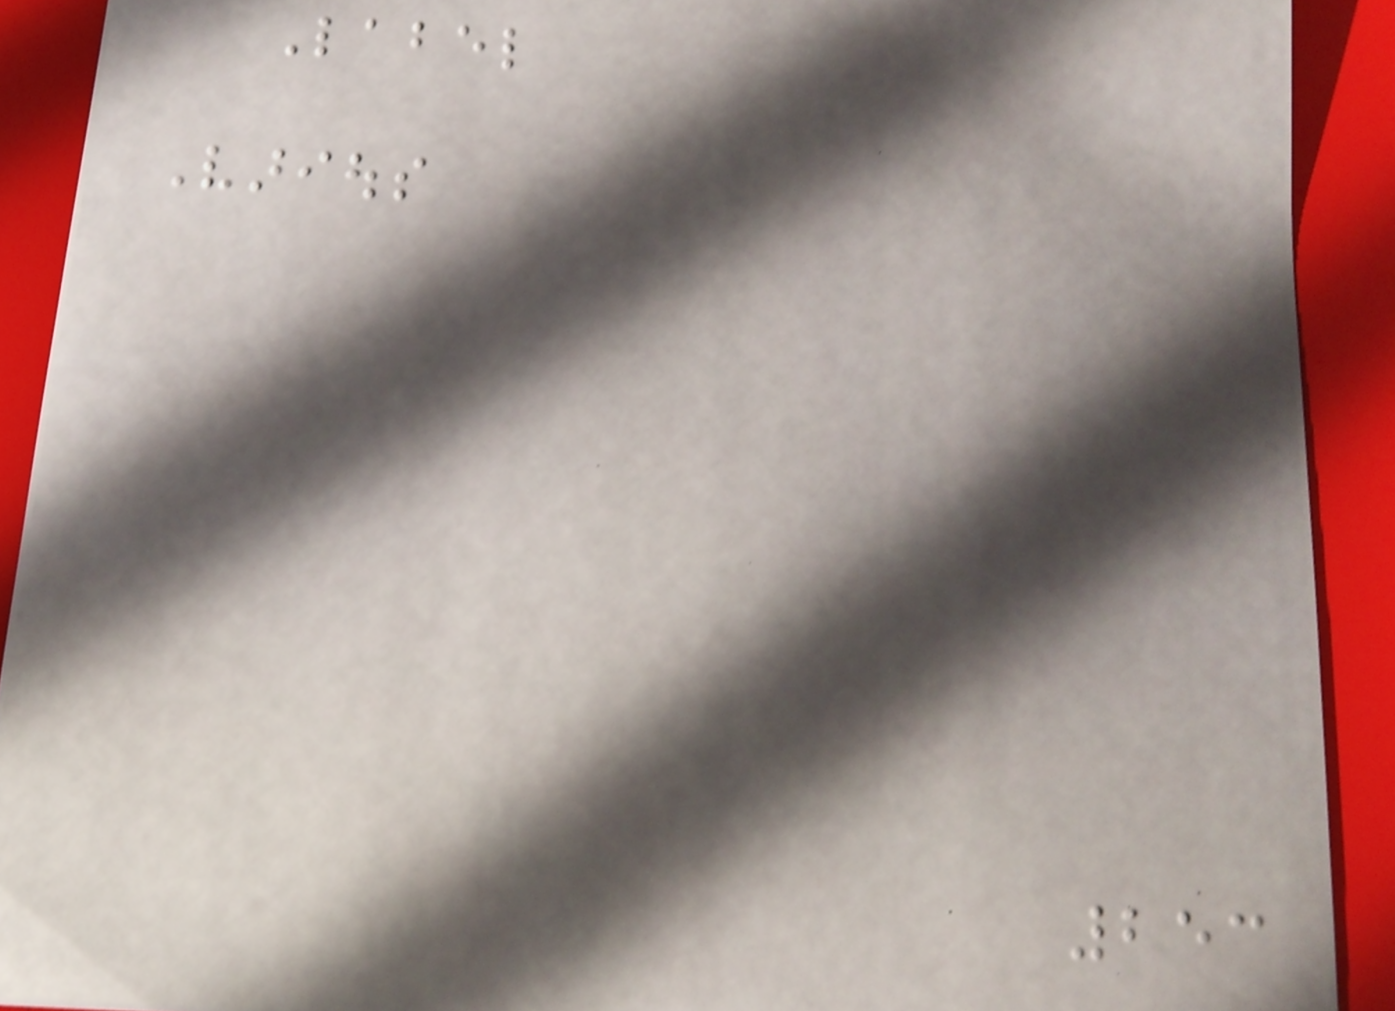Label
Various
253
